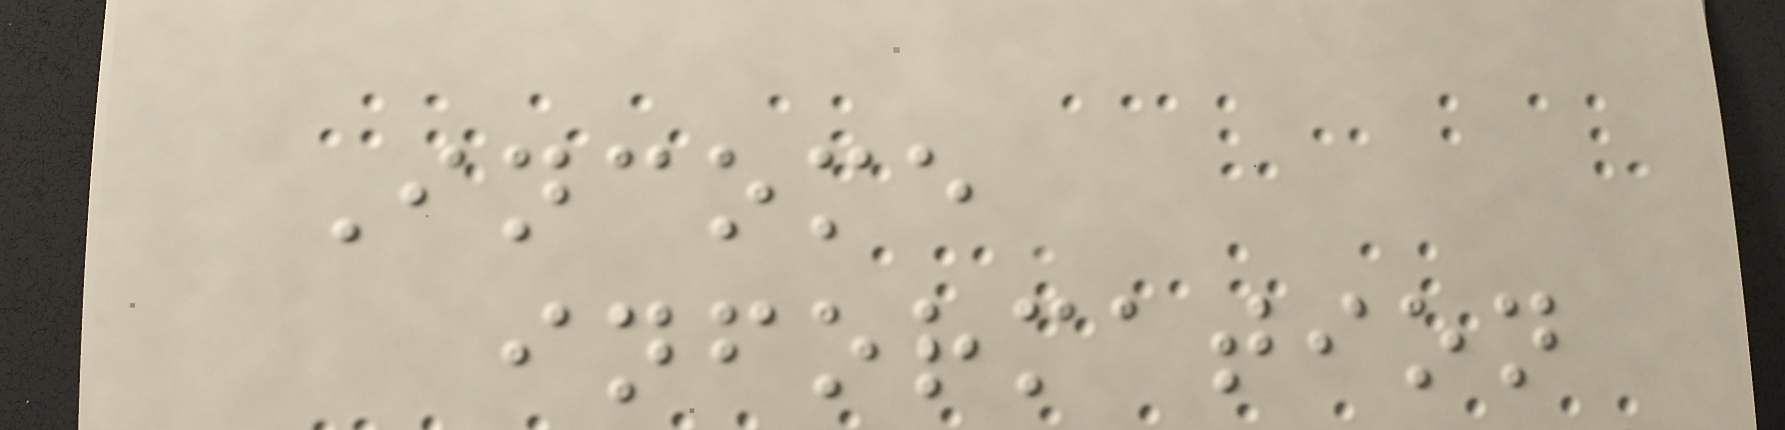Income
information
